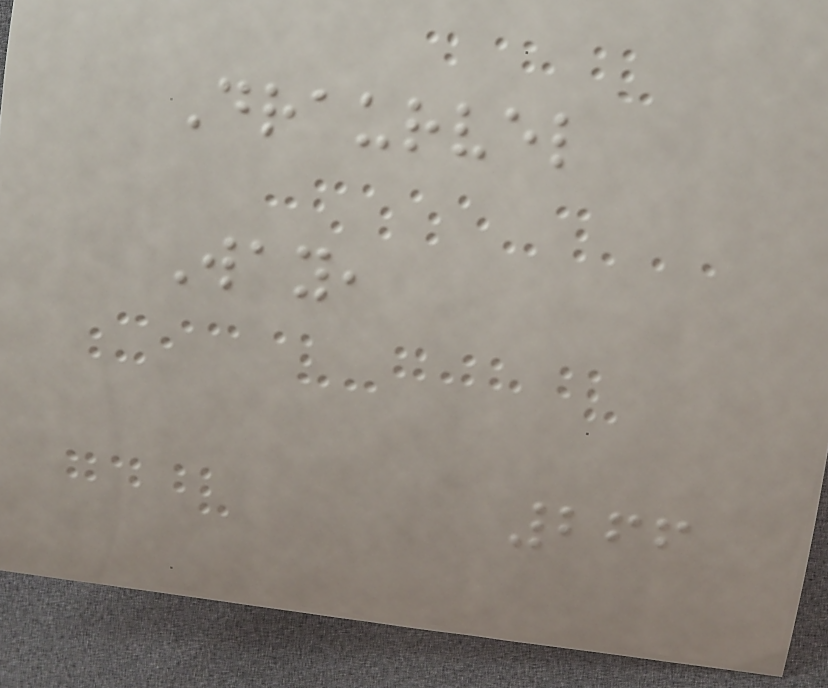Draurvel
Way,
266
